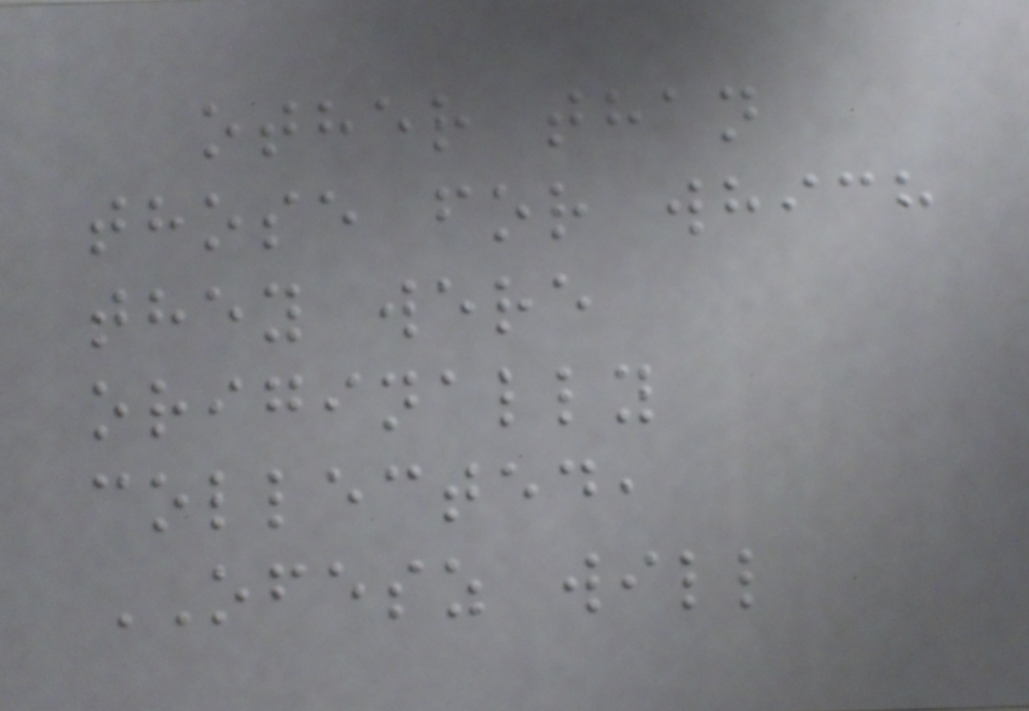other than
those for which
they were
originally
collected,
OFESZ will
